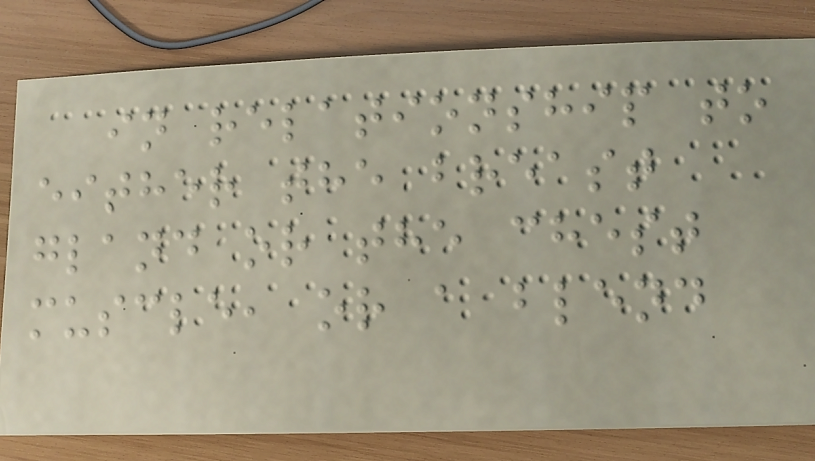in relationship to
either the breast
gland or the chest
muscle, or a blend
